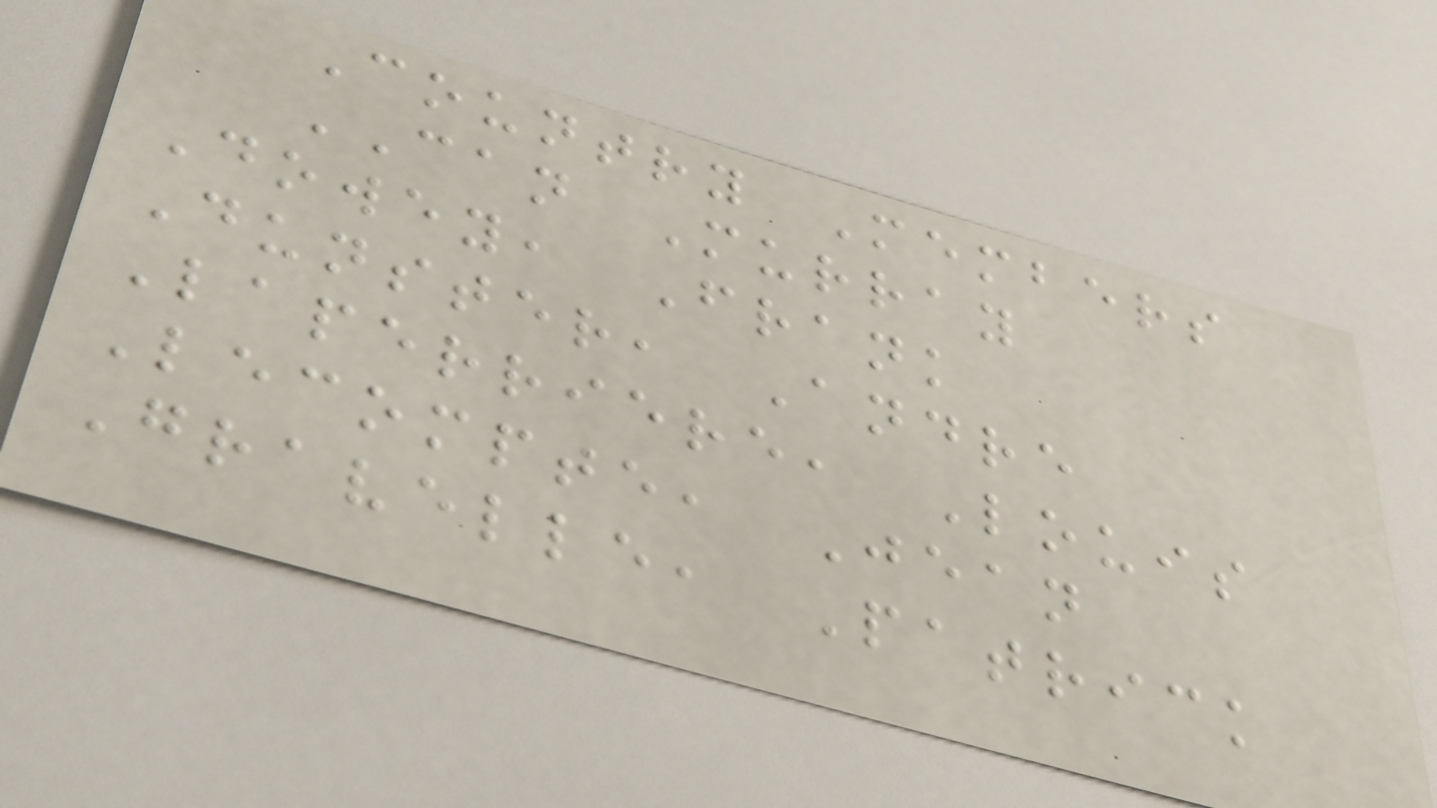Country Members
CAN Murray
Dowey, Frank
Dunster, Andre
Laperriere, Louis
Lecompte, Jean
Gravelle, Patrick
